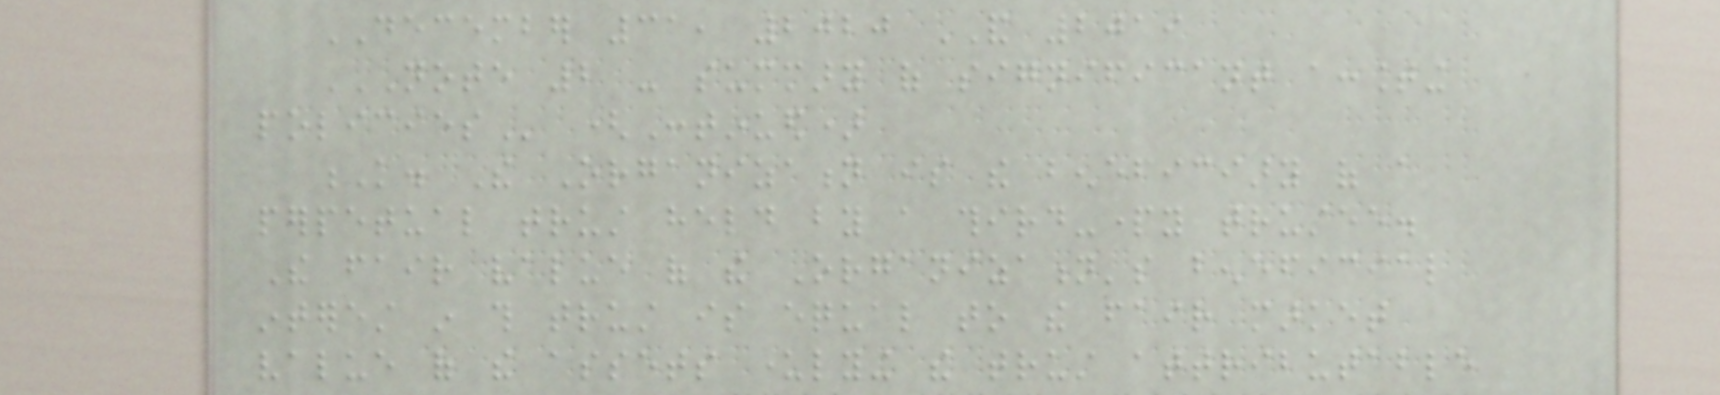DECEMBER 31, 2020 AND 2019
NOTE 2 - SUMMARY OF SIGNIFICANT ACCOUNTING
POLICIES (Continued)
K. The Organization is the beneficiary of a
perpetual trust held by a third-party trustee.
The fair value of the Organization's beneficial
interest in this trust is equal to the fair market
value of the assets underlying the trust attributable
